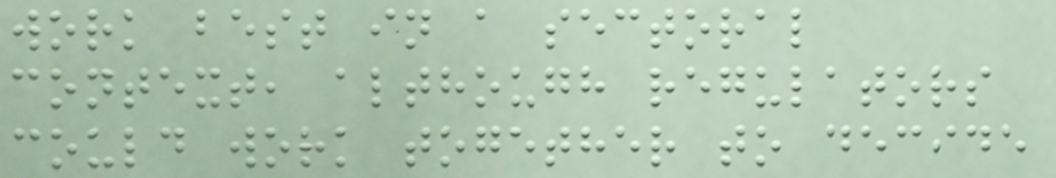work best in a sectoral
context, although regulators
could work together to decide
